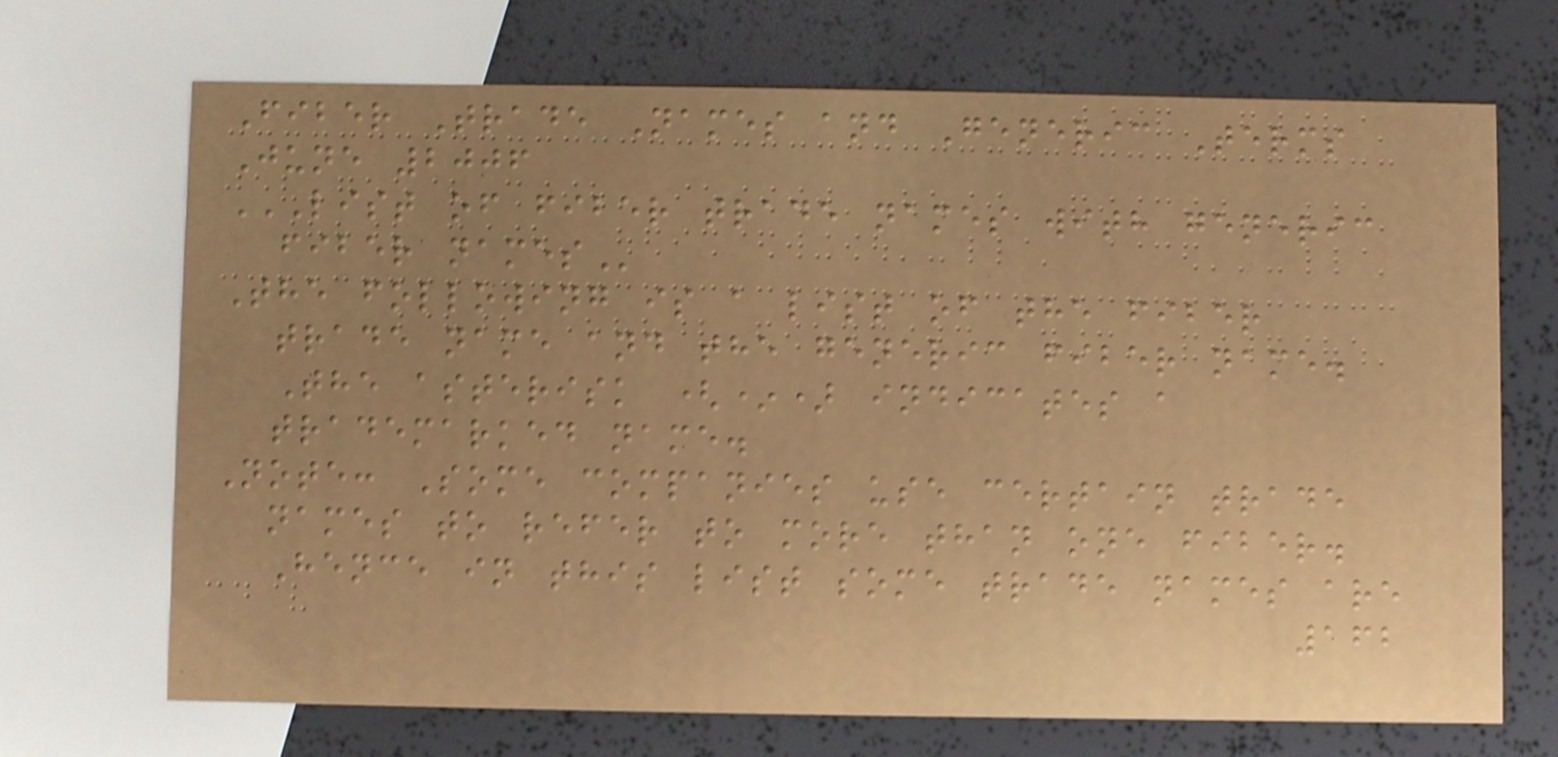Fiber Trade Names and Generic Terms
June 2006
LIST OF FIBER TRADE NAMES WITH GENERIC
FIBER NAMES
The following is a list of the fiber
trade name and the generic fiber name.
The asterisk (*) indicates a
trademarked name.
Note: Some companies use certain trade
names to refer to more than one fiber.
Hence in this list some trade names are
162
